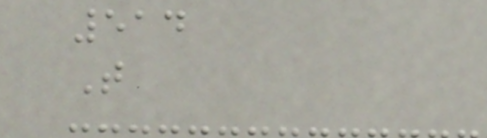514
T
